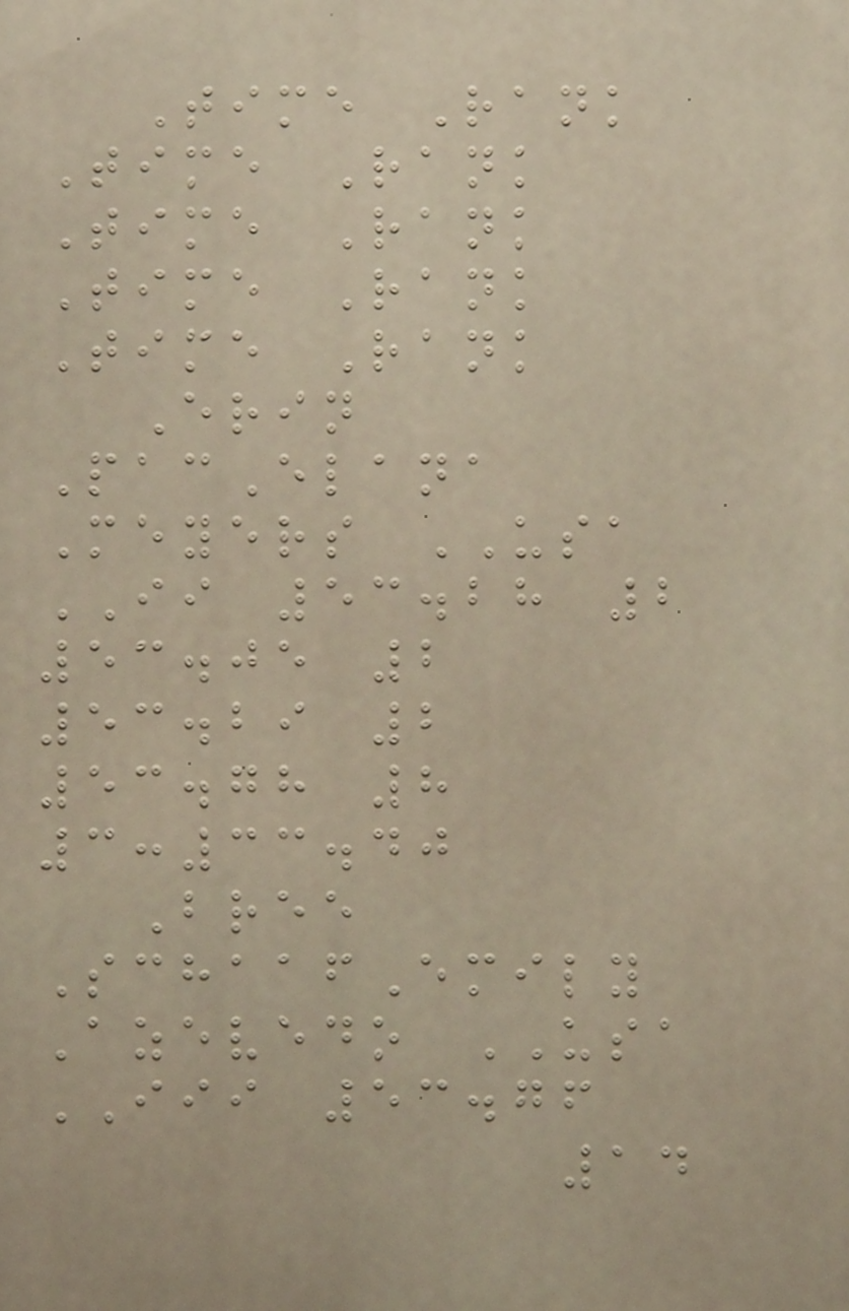Time Rank
Time Rank
Time Rank
Time Rank
Time Rank
Erin
PacElana
Meyers USA
II 53.28 2
53.05 2
53.29 2
53.78 8
3:33.40
Bree
SchaafEmily
Azevedo USA
III 53.76
14
